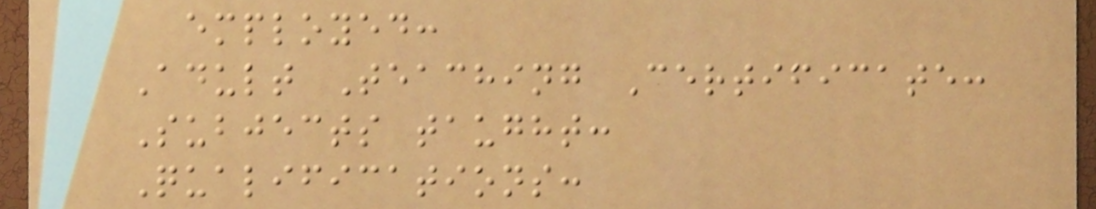employed:
Adult Teaching Certificate:
Subjects taught:
Qualifications:
